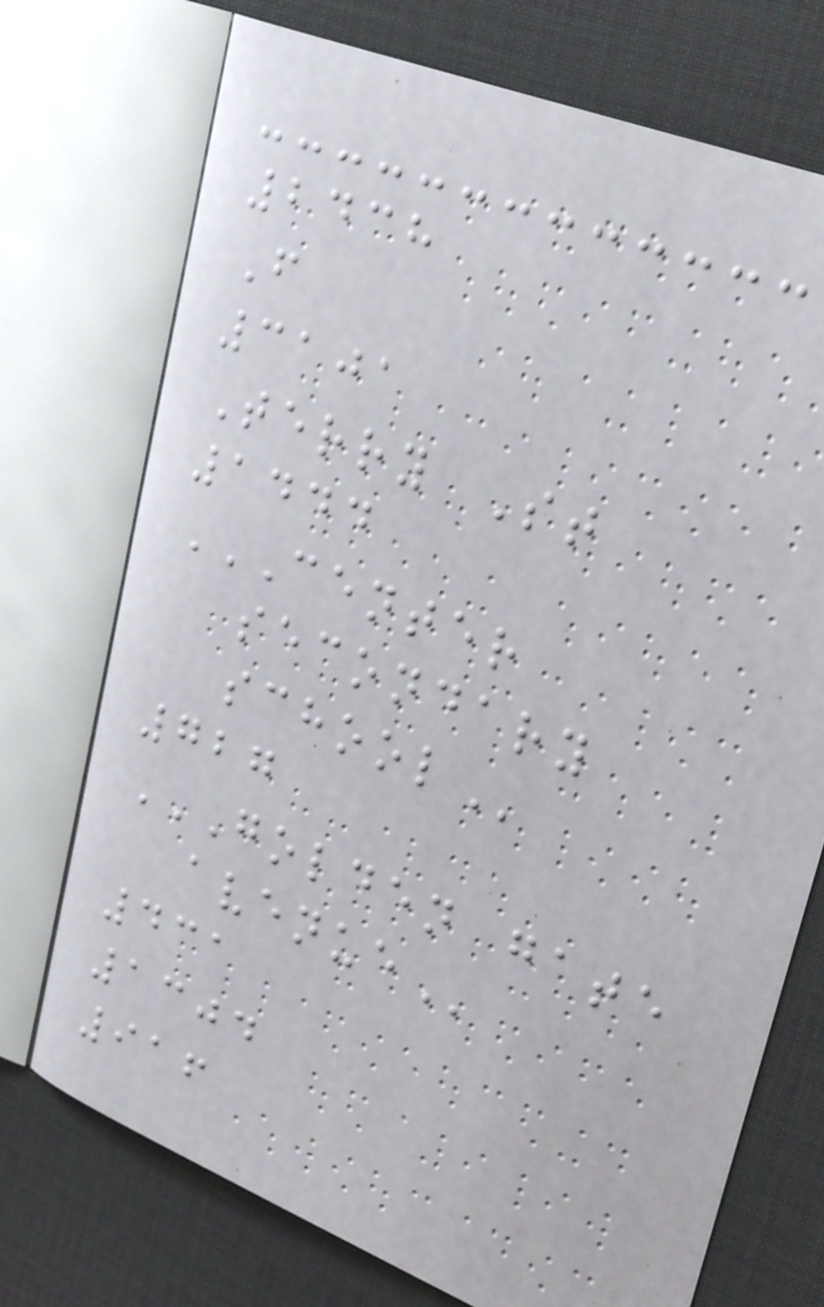2438
F
3101
Terry St
1444
CENTER
SECONDARY
SCHOOL
727
GOLDEN GATE
AVENUE
431
1304
916
